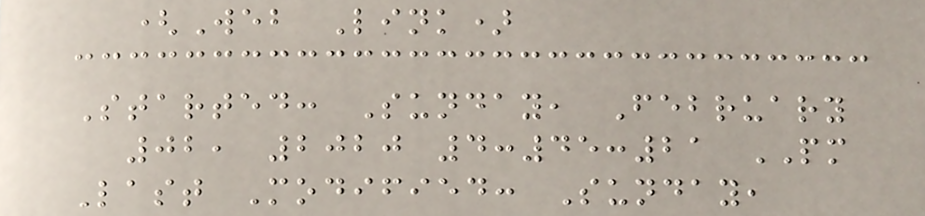(Web Link)
Started: Sunday, February
02, 2020 4:45:21 PM
Last Modified: Sunday,
